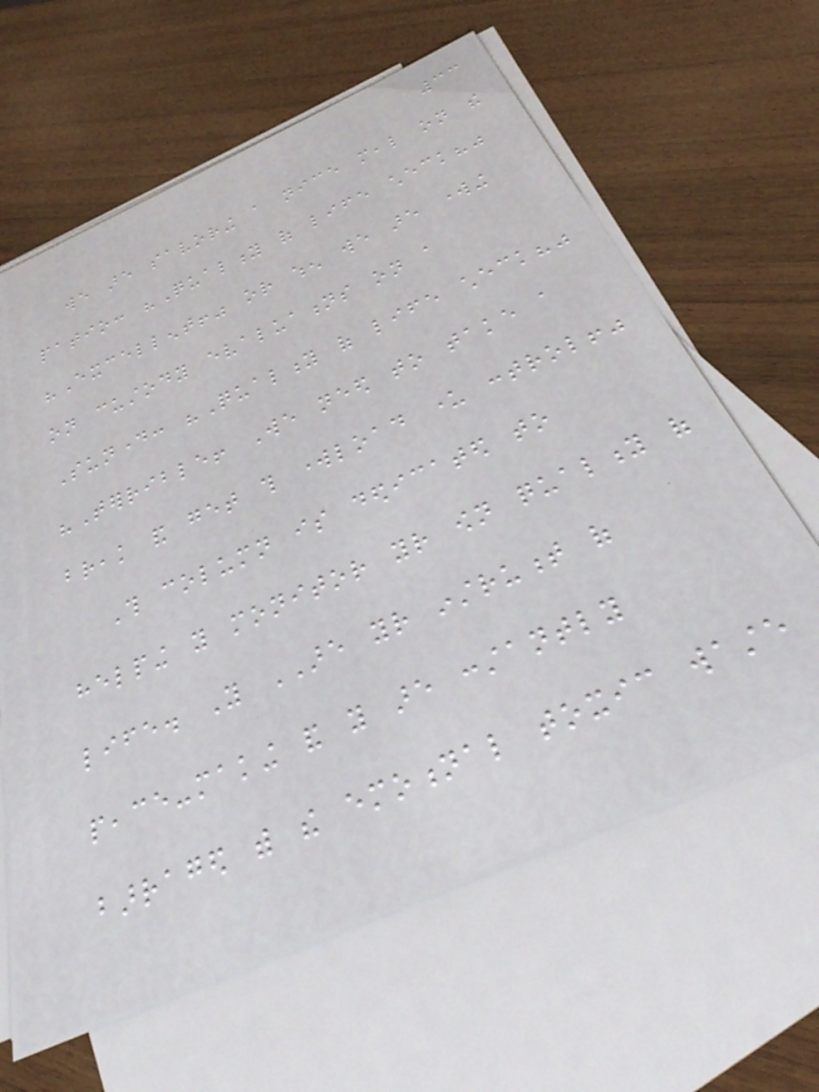33
we are savoring a nice meal on the
patio: "Quality of life check?"
"Excellent!" or when we are working
on custody evaluations on a
Sunday: "Quality of life check?"
"Terrible! We need to take a
break and get this workload under control!"
This column is dedicated to
helping you monitor your own quality of
life. You ARE your instrument of
peace-making and you are constantly
barraged with the emotional toxic waste
